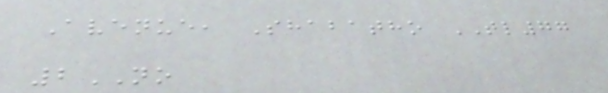Avenue, Shabatho TL77
2NO
